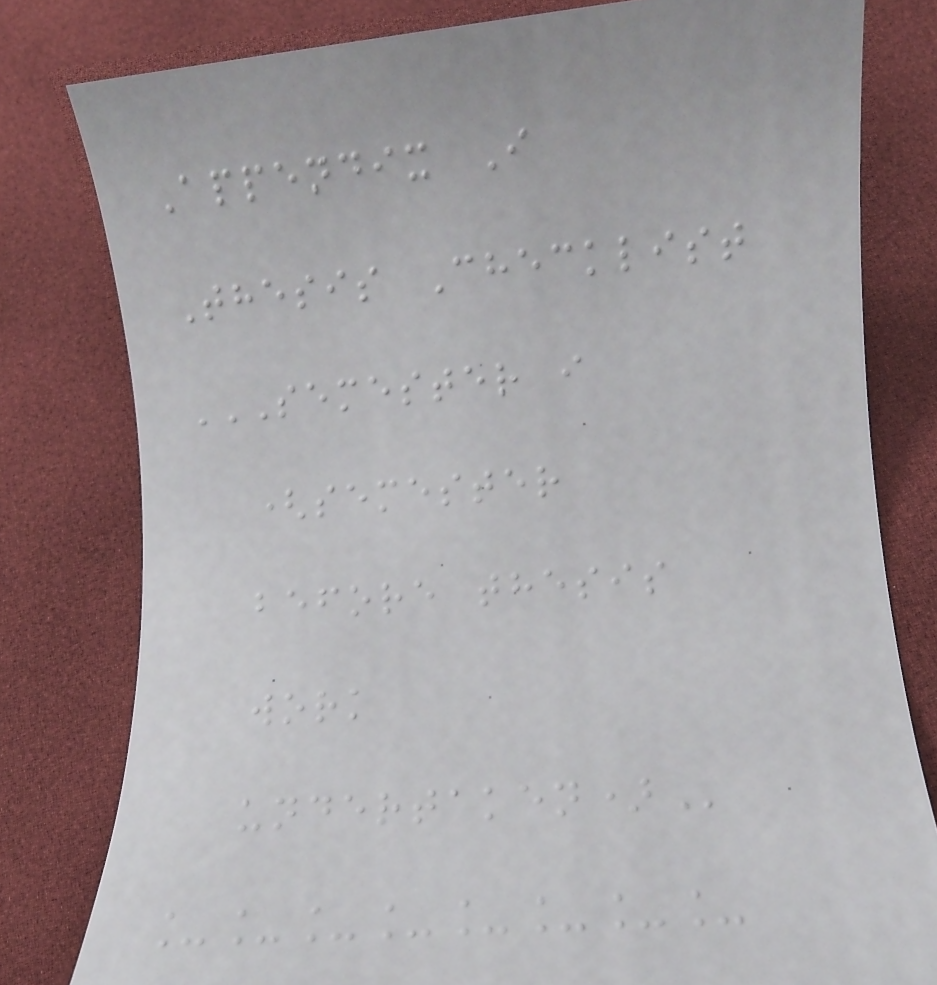Appendix I
Thesis Checklist
SEMESTER I
(SEMESTER
BEFORE THESIS
WORK
UNDERTAKEN)
________
